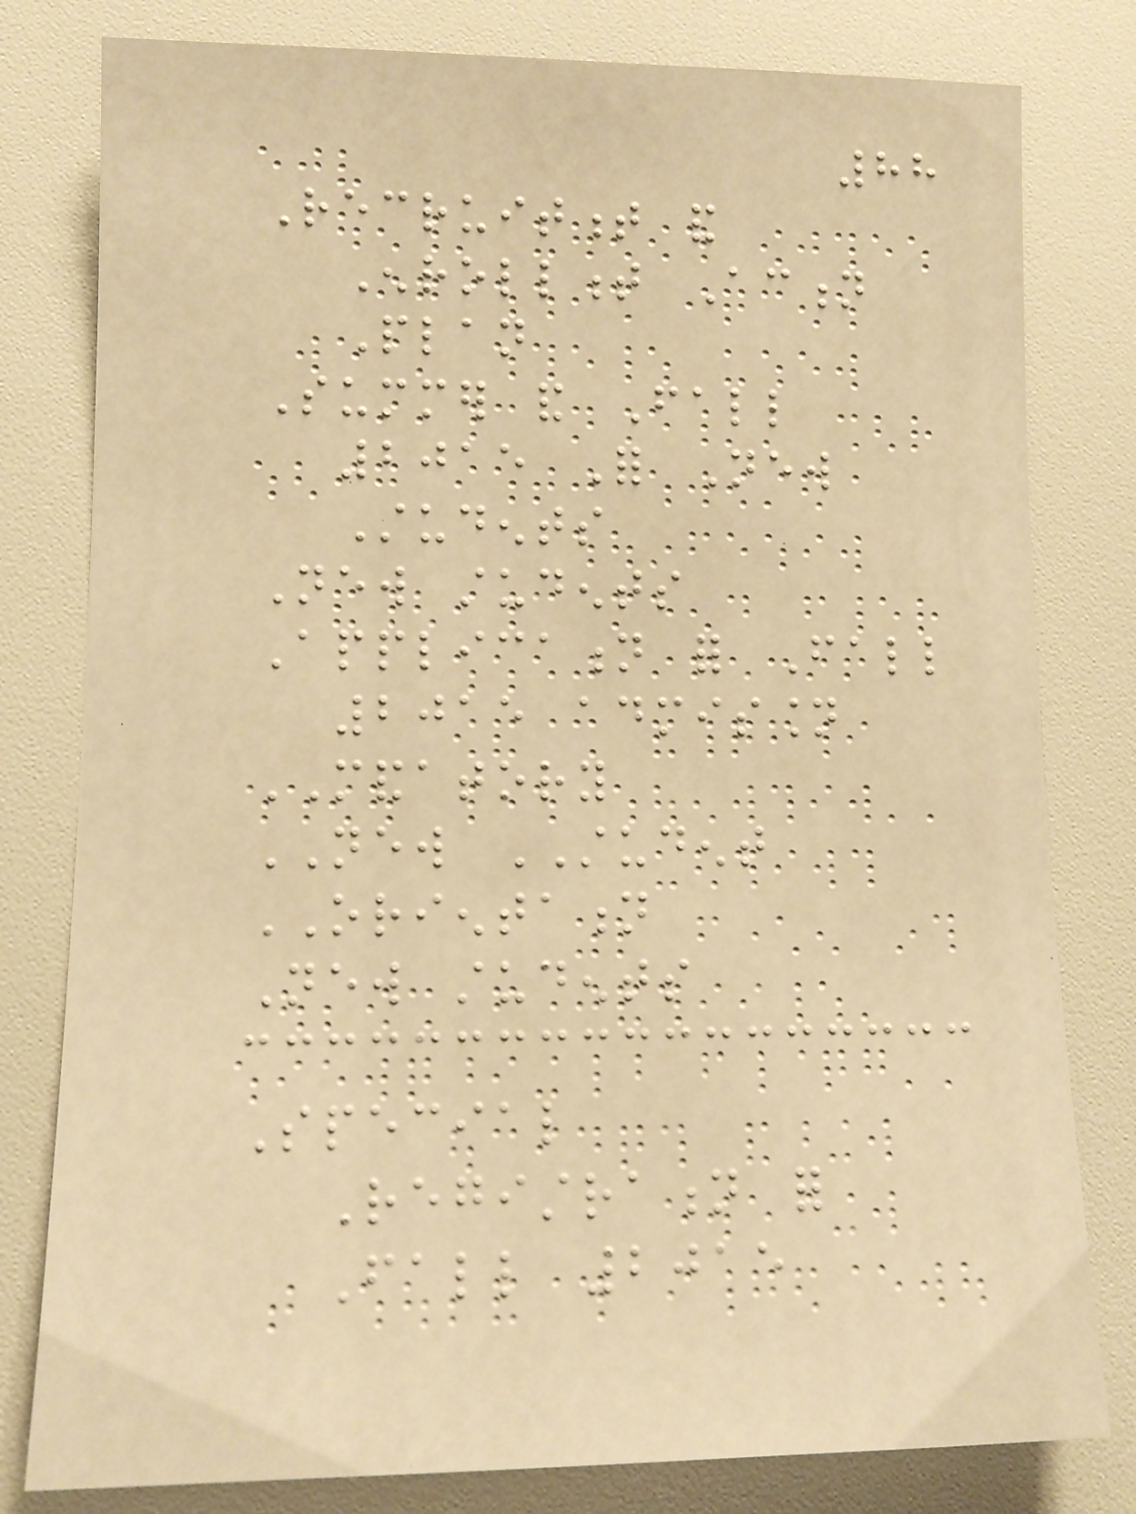88
Recruitment and
Enrollment Action
Plan
Summer and Fall
2015 For New
Students
New students
Application for Fall
2015 admission
MANDATORY
NEW STUDENT
ORIENTATION
New students
Special
Registration for
Fall 2015
